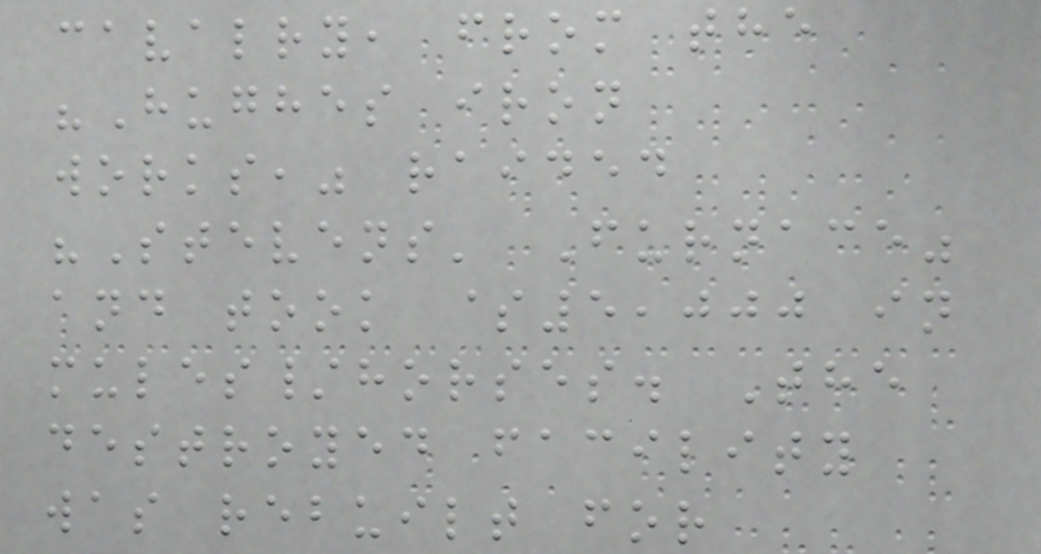cavalry, from the
"Hughes iron
works," raided
"Stevens' Furnace"
and took $5,000 in
mules/horses. The
destroyed facility
was rebuilt for
